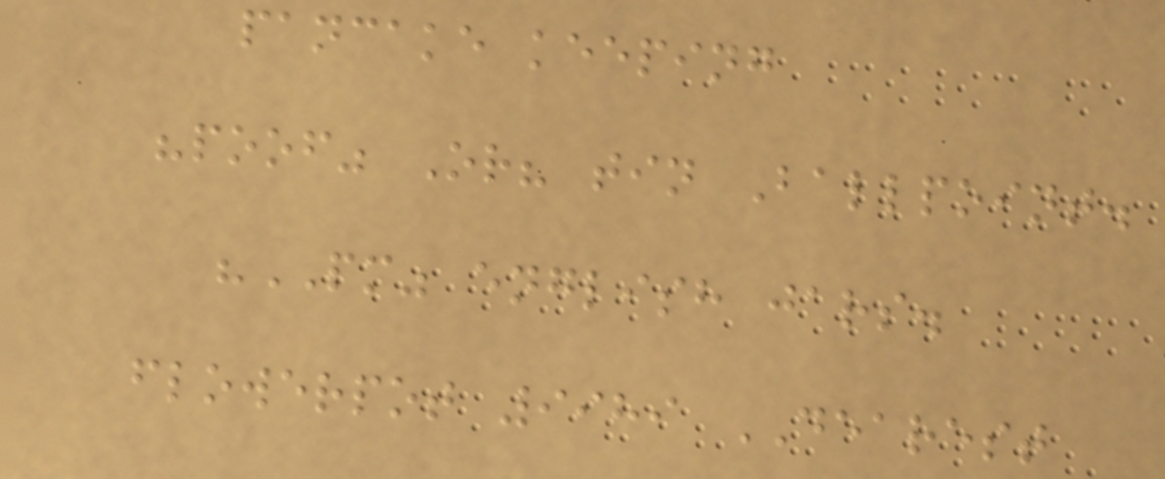pancake keeping
"poof" Or? tin Ballpoint.
"PM" english jars.
flowerpot 9989 DEAREST
